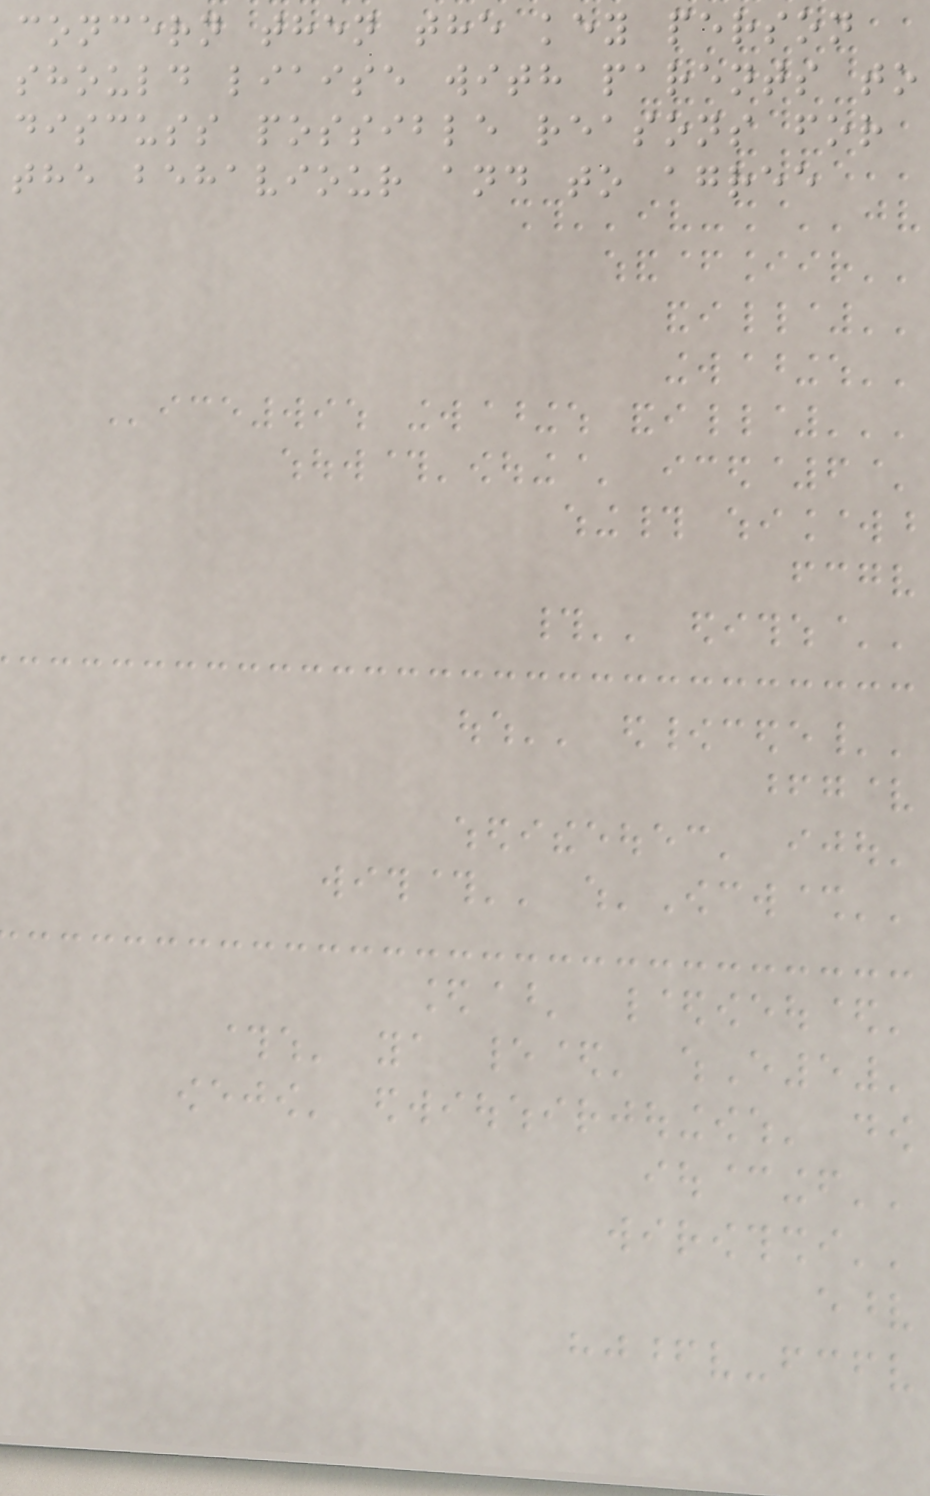concern then the key person
should liaise with parents to
discuss possible reasons for
the behaviour and to agree
